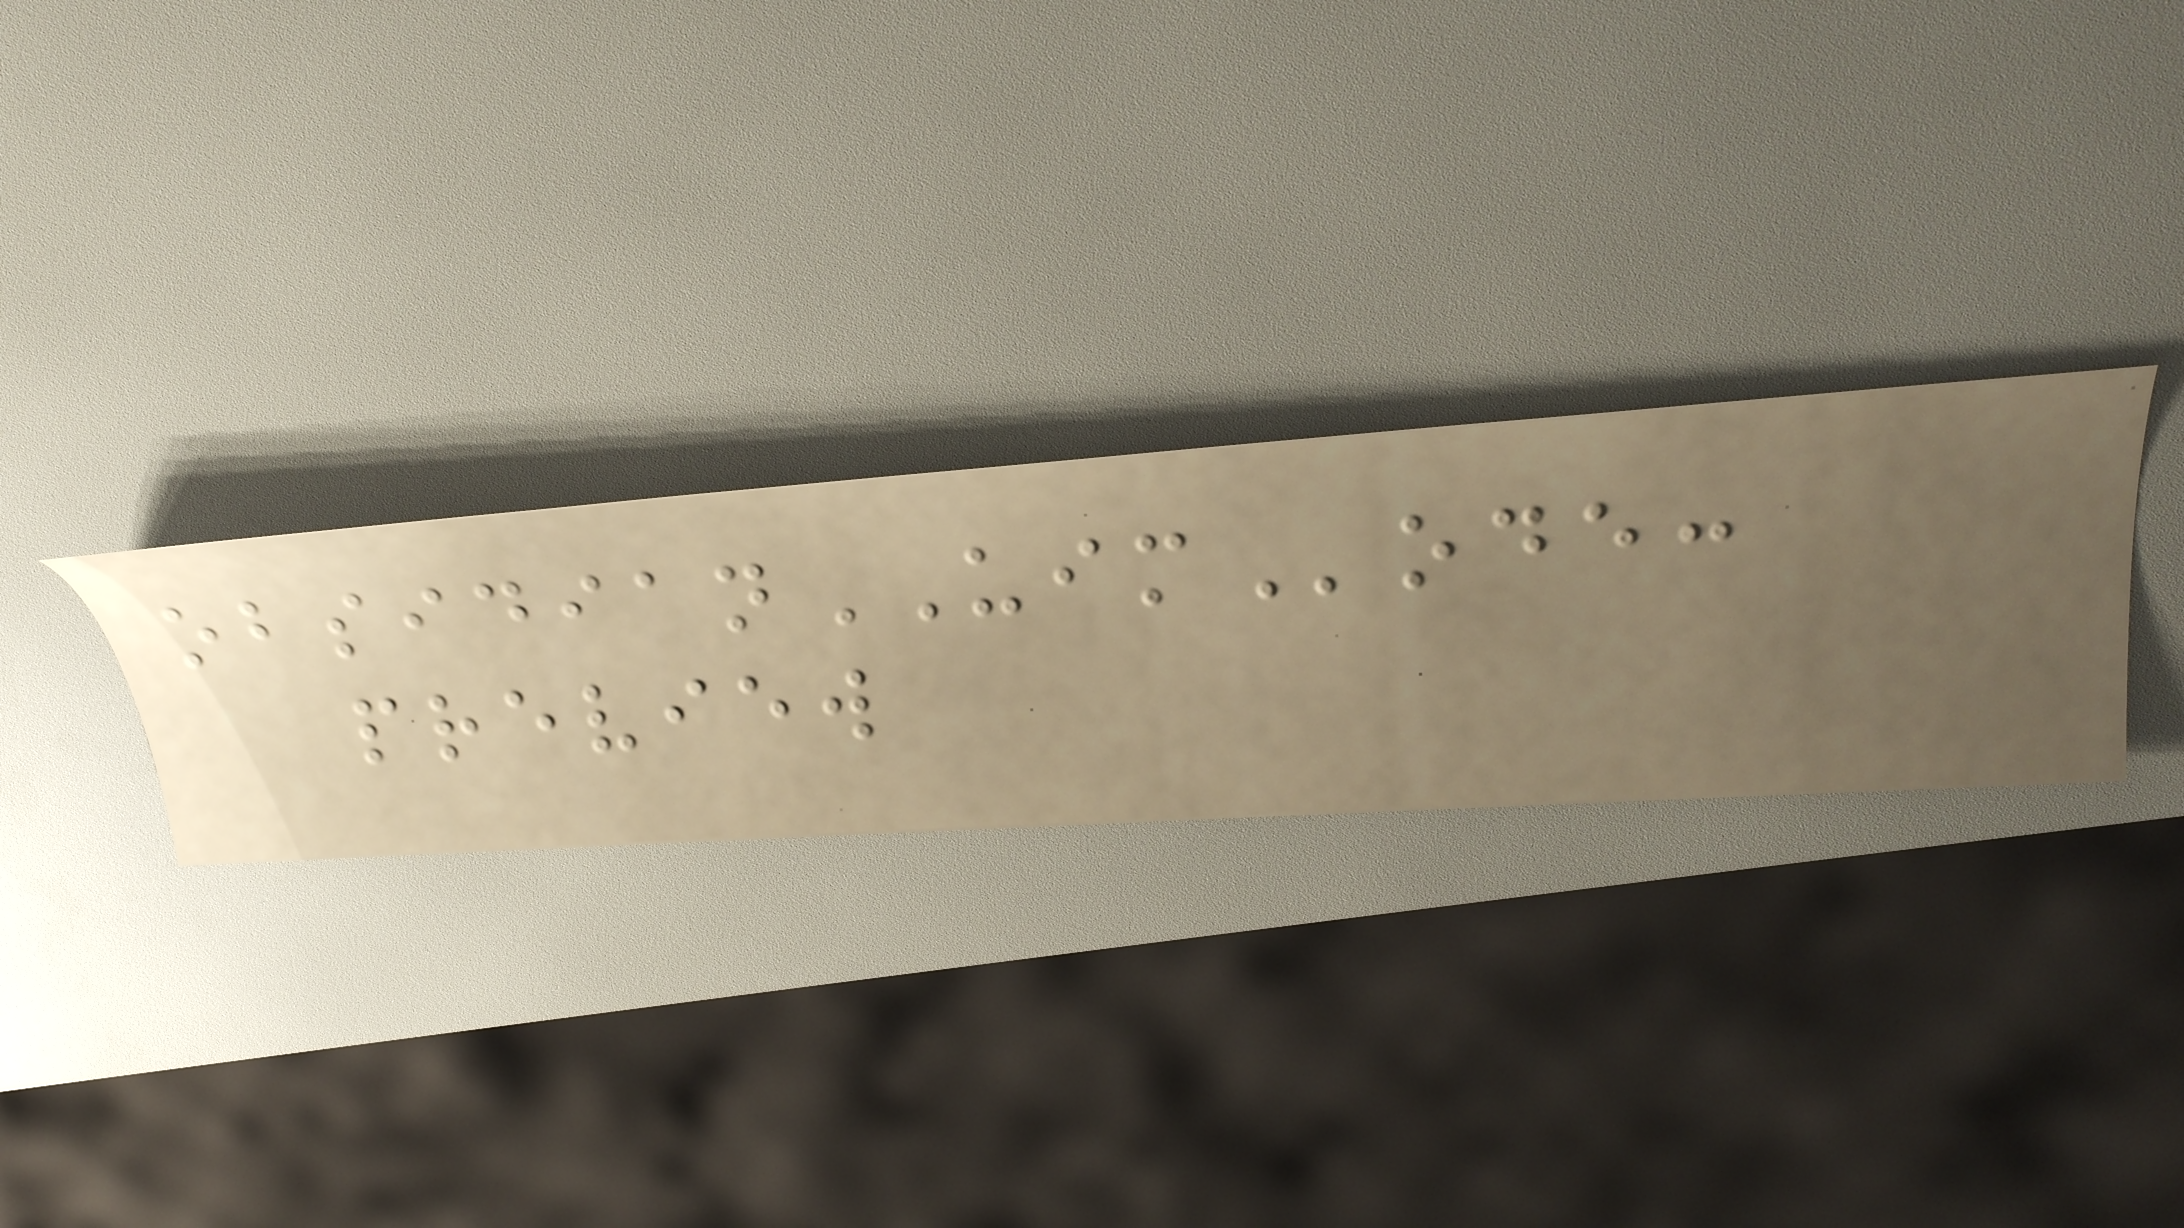obsidianUIMode:
preview
